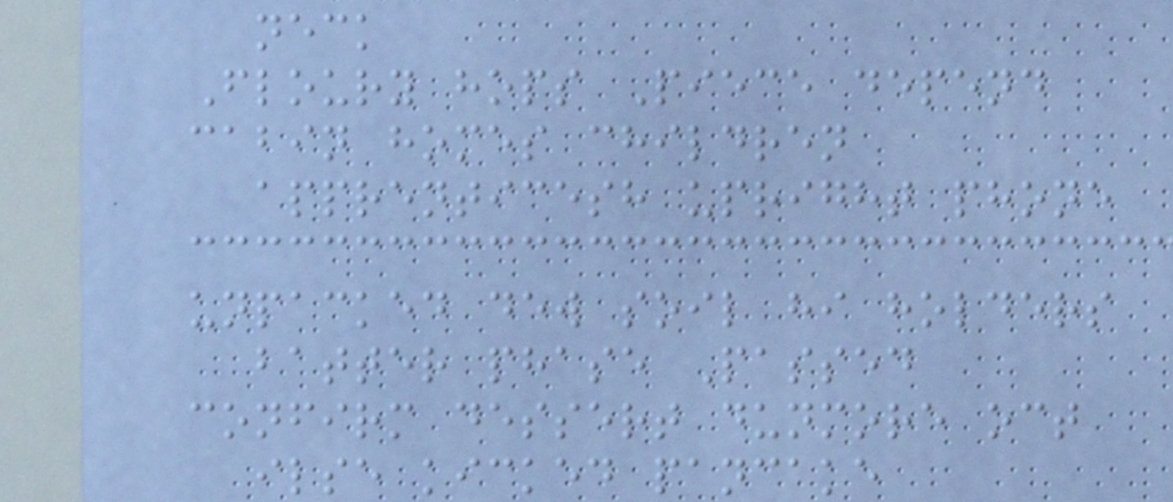neck
Floury hops Piece depend
cabin homes children
apprenticesh upright phone
unpacked dew soil hi holders
batter phase Passed
confirm dessert dunmore oct
ilse kicked pancake
